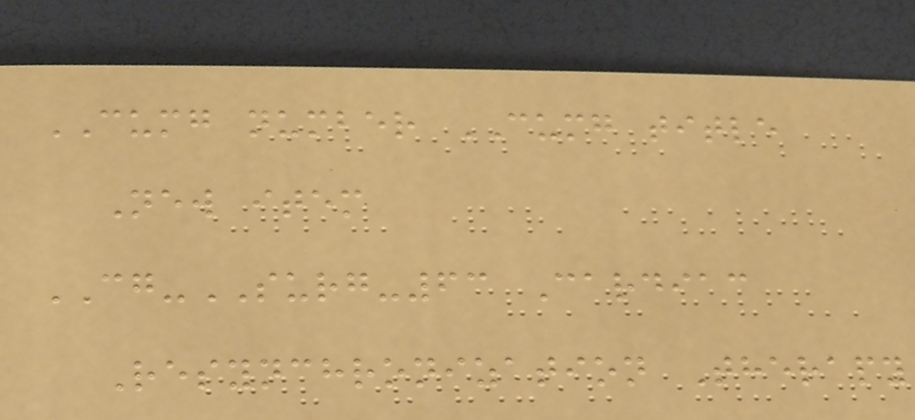CUMG number CUMG title
New item
CG-SURG-63 Cardiac
Resynchronization Therapy
